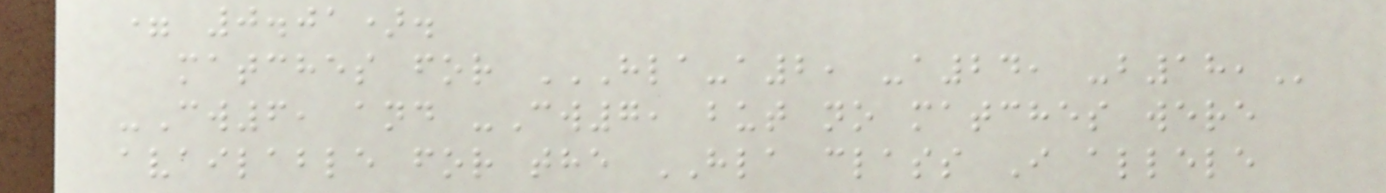= 0.01).
matches for HLA-A2, -A24, -B18,
-Cw6, and -Cw7, but no matches were
available for the HLA class I allele
